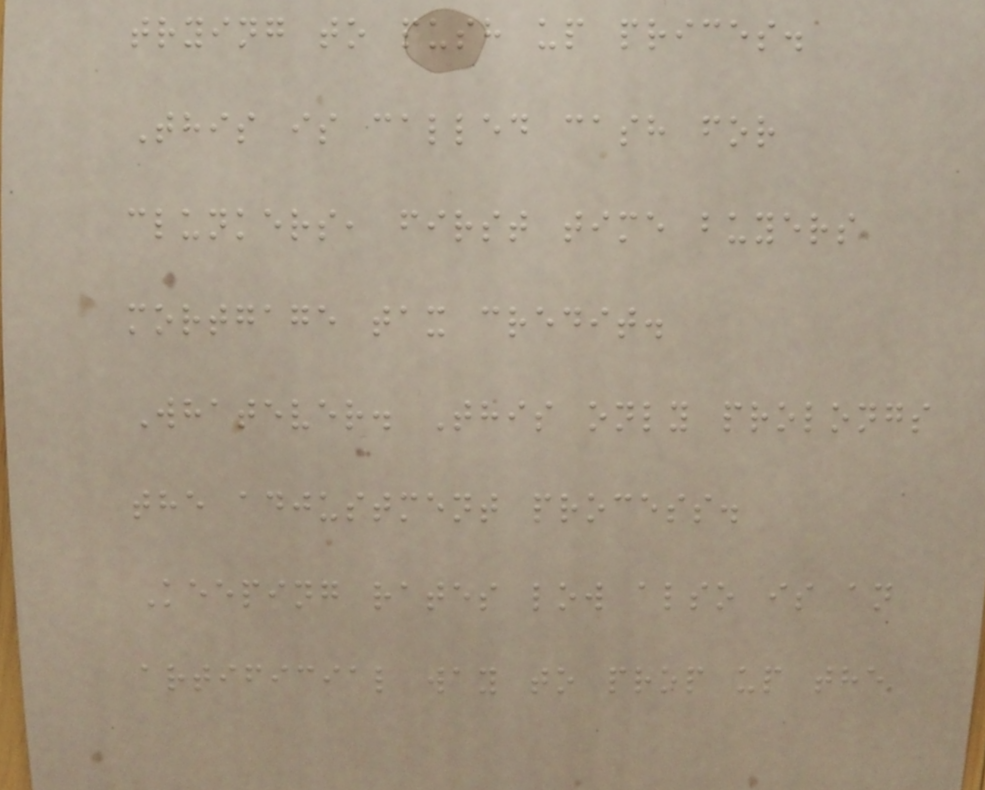trying to push up prices.
This is called cash for
clunkers, first time buyers
mortgage tax credit.
Whatever. This only prolongs
the adjustment process.
Keeping rates low also is an
artificial way to prop up the
